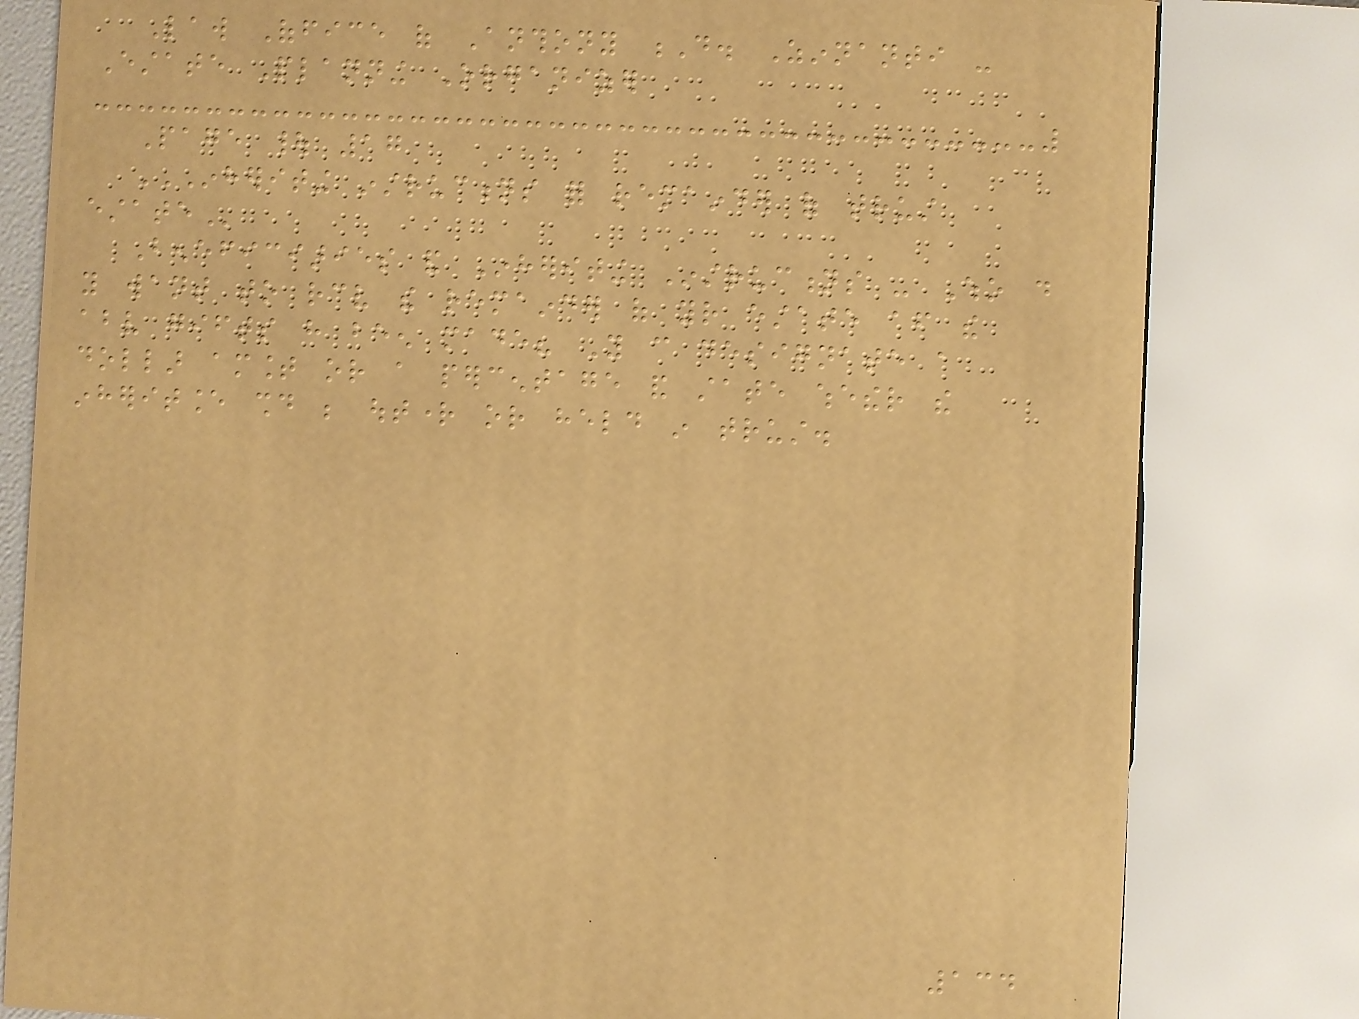Law Office of Anthony D. Zinnanti -
Estate Planning Organizer
Page | 17
INHERITING INSTRUCTIONS FOR REMAINDER OF TRUST
ESTATE
Beneficiaries and Inheriting Instructions - Who do
you want to receive the remainder of your estate after the
above gifts have been made? You can designate a
dollar amount or a percentage and state whether the
inheritance should be outright or held in trust.
134
